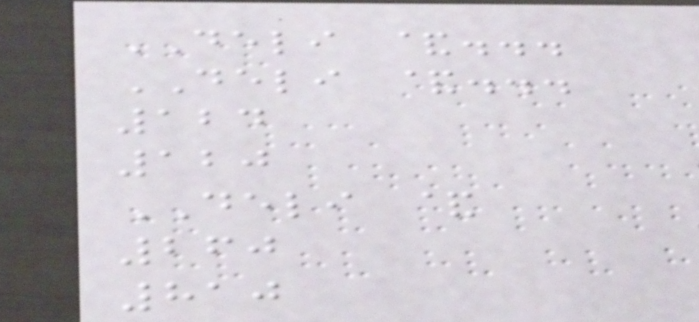DELI &...
DELI &...
124
120
DELI &
260
810
